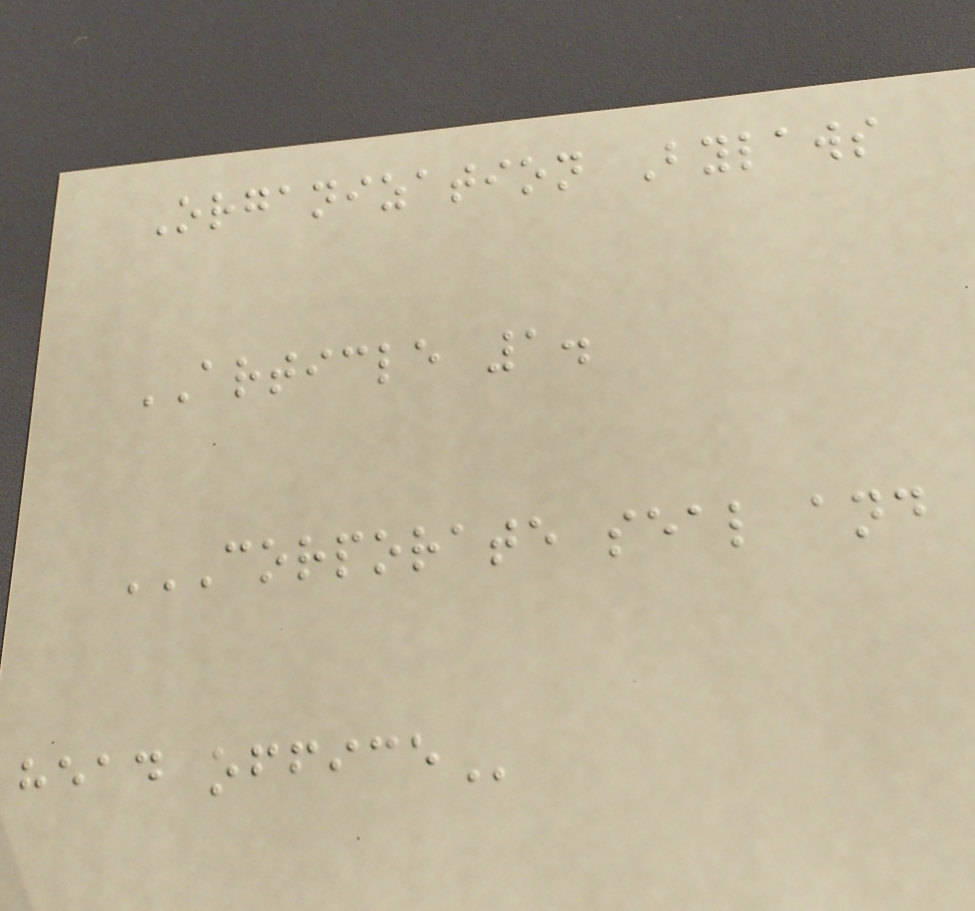Organization Bylaws
ARTICLE 1.
CORPORATE SEAL AND
HEAD OFFICE
